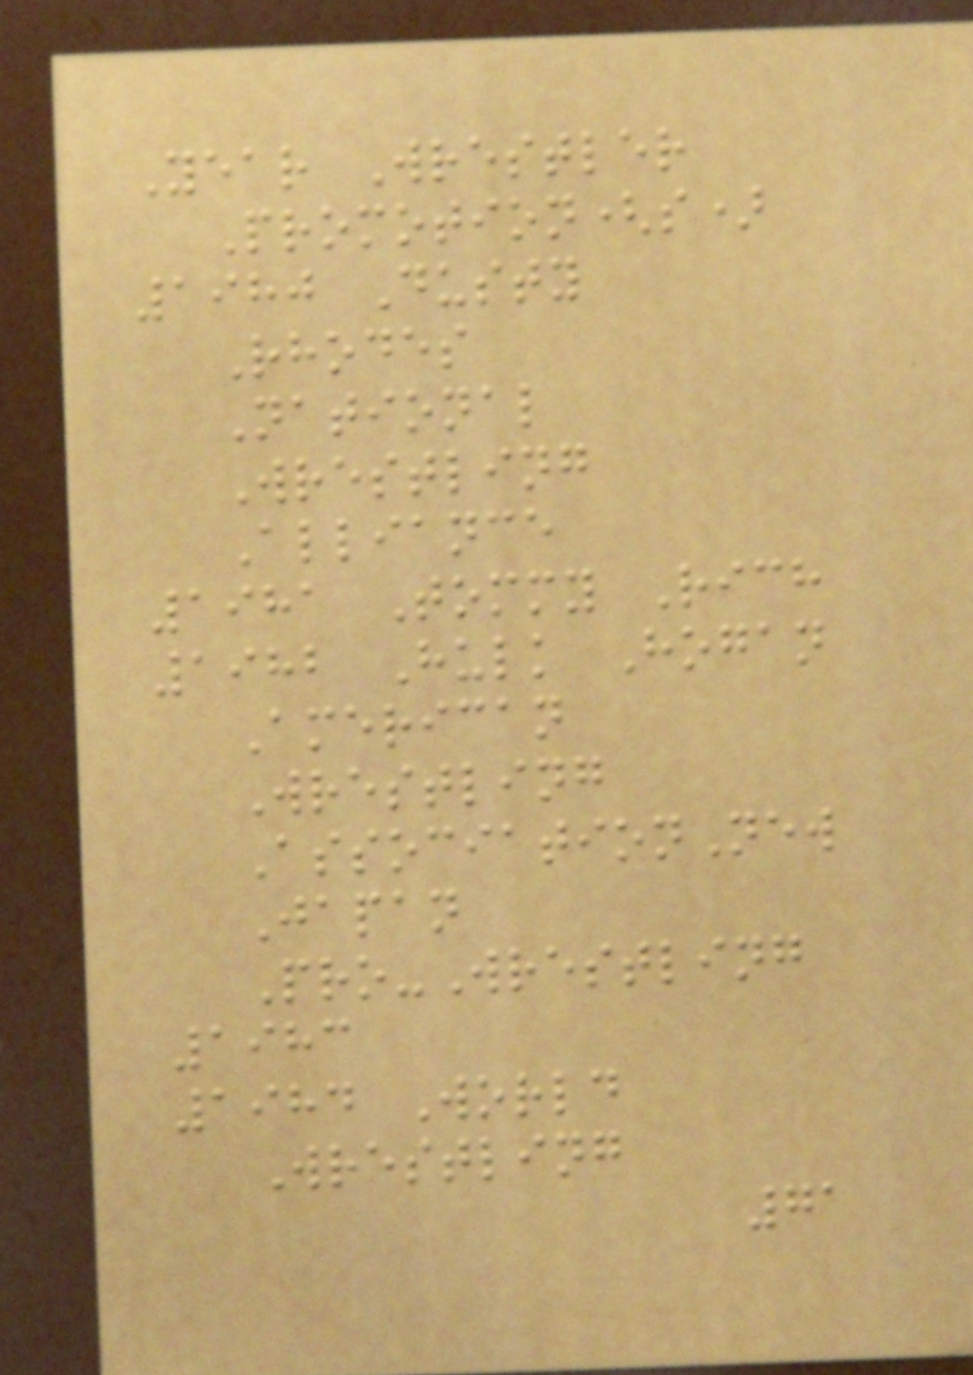Year Wrestler
Promotion(s)
1980 Dusty
Rhodes
National
Wrestling
Alliance
1981 Tommy Rich
1982 Hulk Hogan
American
Wrestling
AssociationNew
Japan
Pro-Wrestling
1983
1984 World
Wrestling
71
